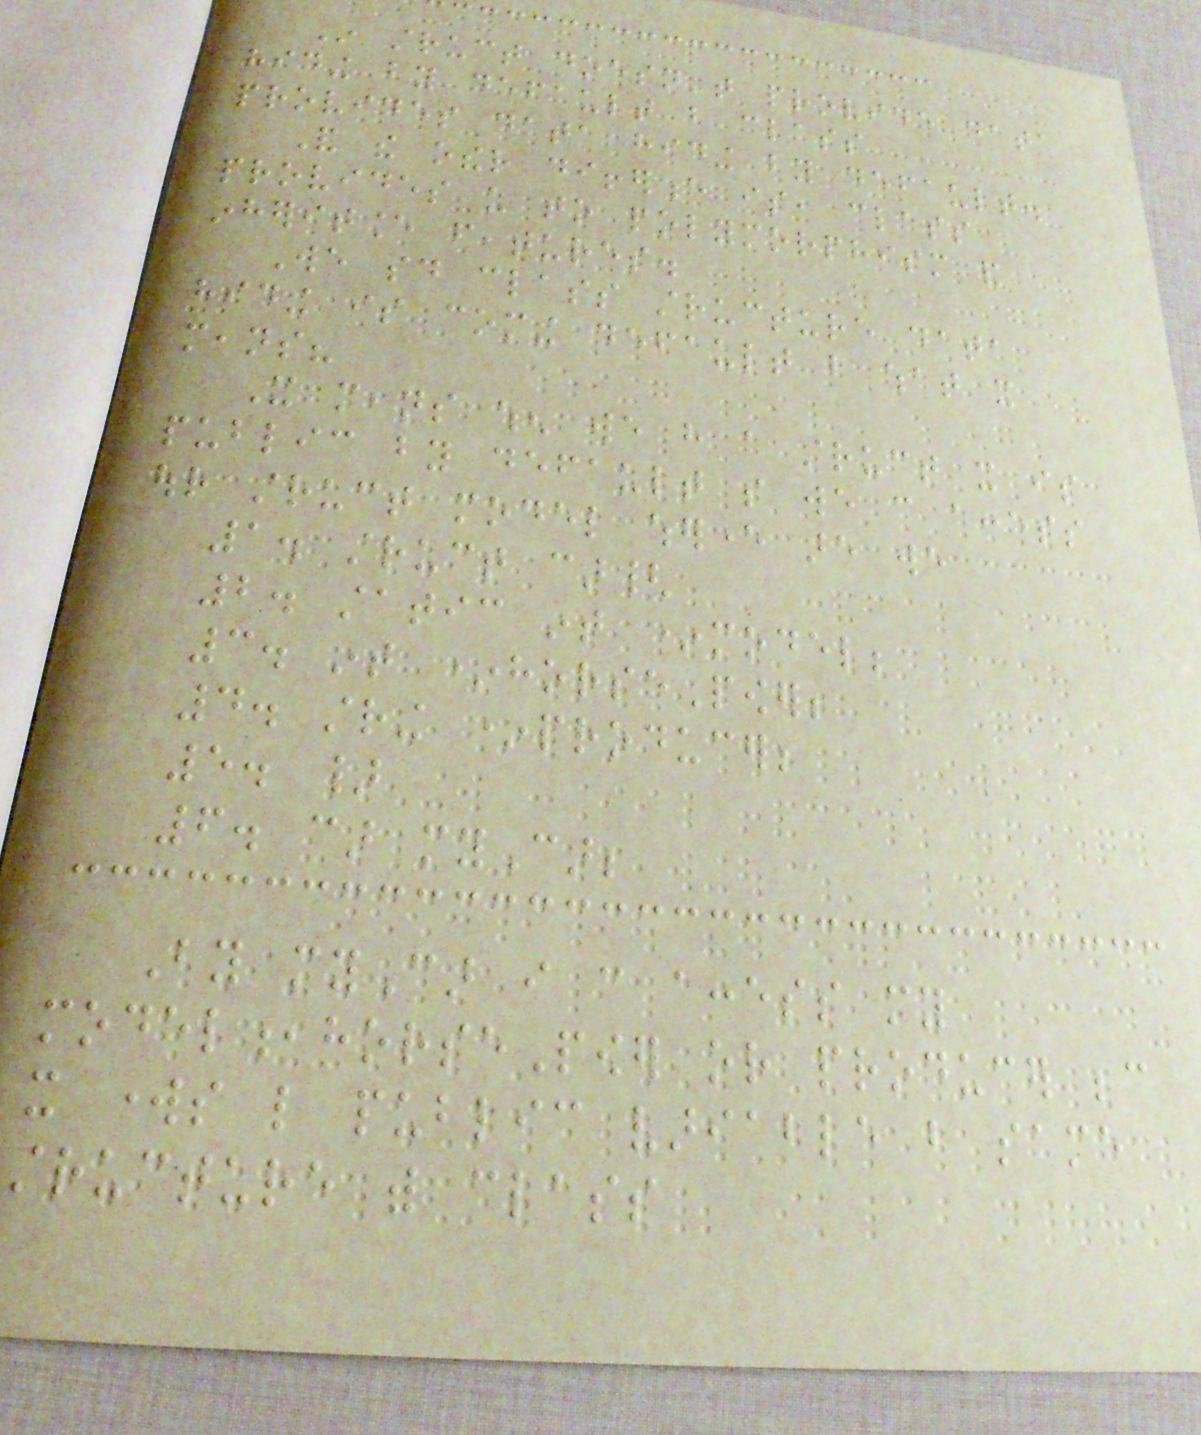In struct doesn't provide data
hiding by default but class
provides data hiding by default.
And the other difference is, class
provides us to polymorphism and
inheritance features.
We said class structure data
hiding is coming default but what it
means?
It means when we have a struct it is
public by default so we can access
our struct model wherever are we
1. struct car{
2. static int *model;
3. int *horsePower;
4. string *producer;
5. }
6. car myCar;
By myCar i can access my
model,horsePower or producer because
it works like public variable but same
structure with class
